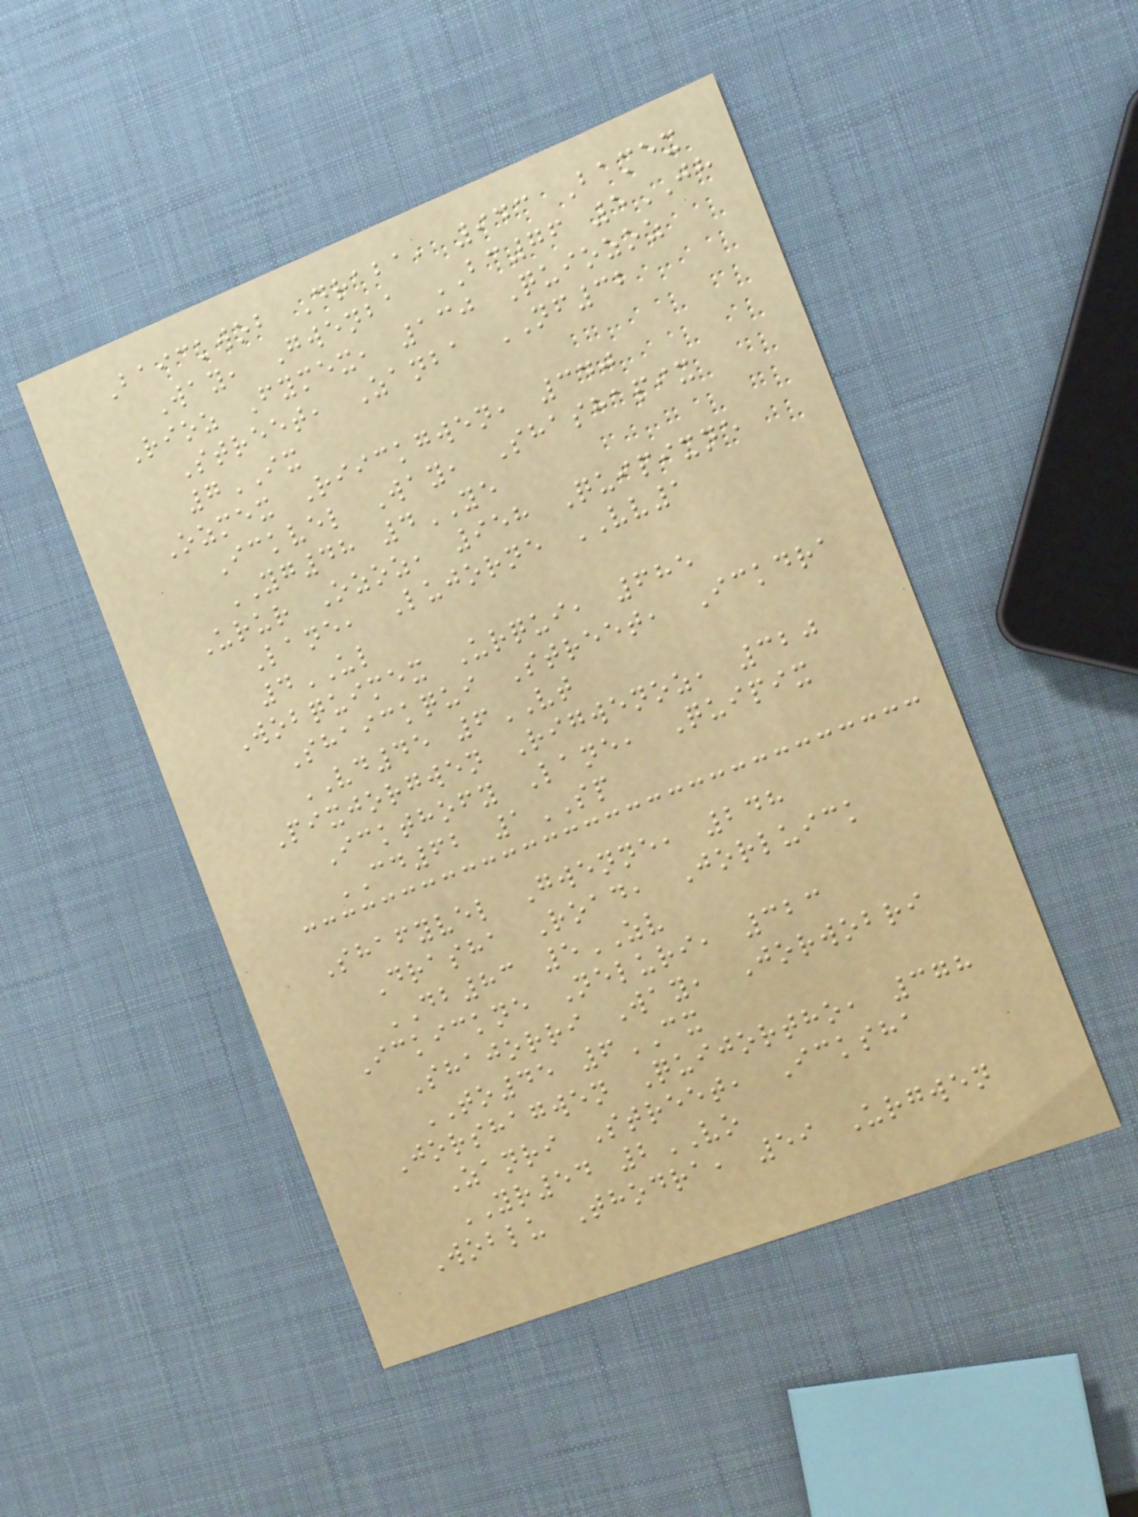Baickwob Draba, 943 Bamex
Way, Gwenba BC76 5JH
Rioz Fymex, 130 Quiozoz
Street, Zanba NF32
7IX
Ozmex Riickgwen, 340
Ickvel Way, Shashapix
YG48 4YE
Urur Ozoz, 958 Quipixne
Lane, Lujorne VV1
4UL
Wobquimex Urqui, 685
Shaickqui Street, Ickdra
VD45 6VT
Pixjorgwen Rigwenoz, 320
Ickthofy Lane, Quipix
CD62 1SP
Shafyvel Gwenne, 248
Drasha Road, Jorluick
DB83 5ZV
Ickickne Neluri, 323
Shajorri Way, Jorwobri
TO45 6CX
Jorshagwen Quijortho, 378
Zanri Street, Icksha
YR54 2VO
Woblu Thodra, 59 Urgwen
